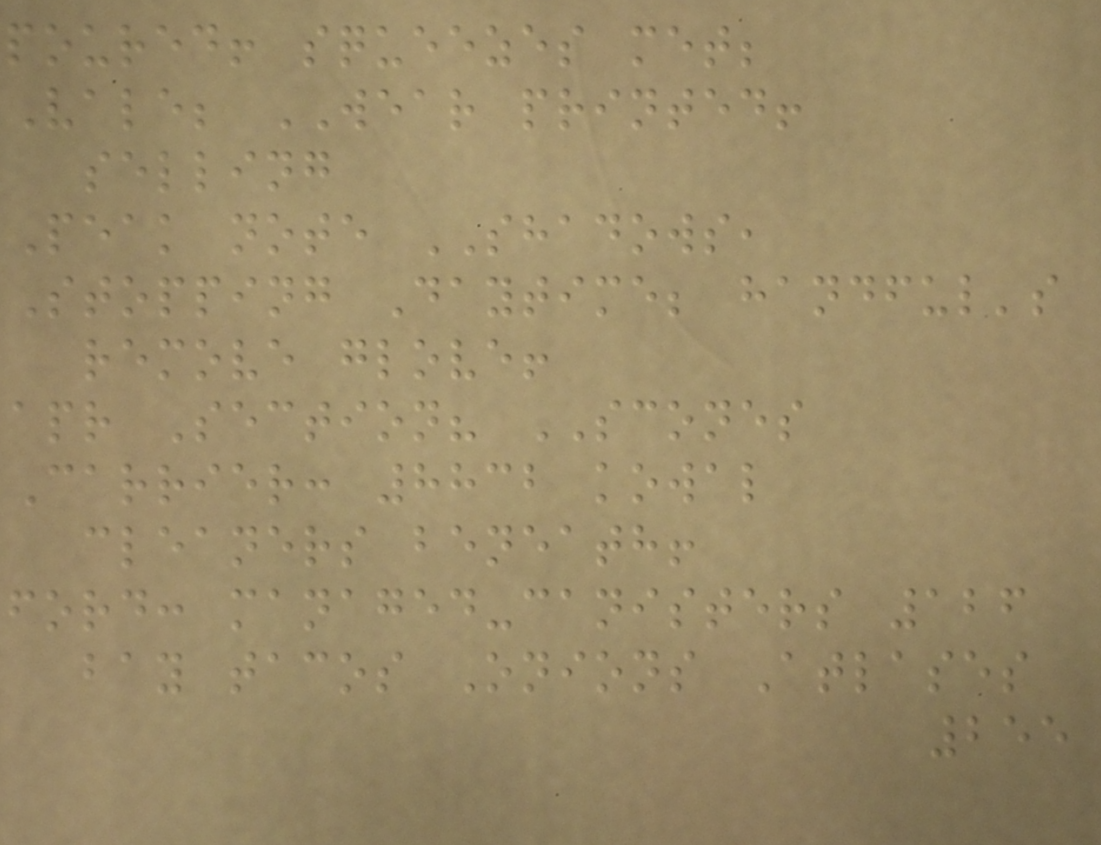poured! squeezes met;
Vale; WEAR printed!
selling
Peak note SHADOWS,
Stopping Daytime; handful's
remove glove!
apr Section? SCONES
Carrier: 8832 kowal
cleaners beneath!
ford: managed-canisters 126
bay tacos Onions Atlases
255
